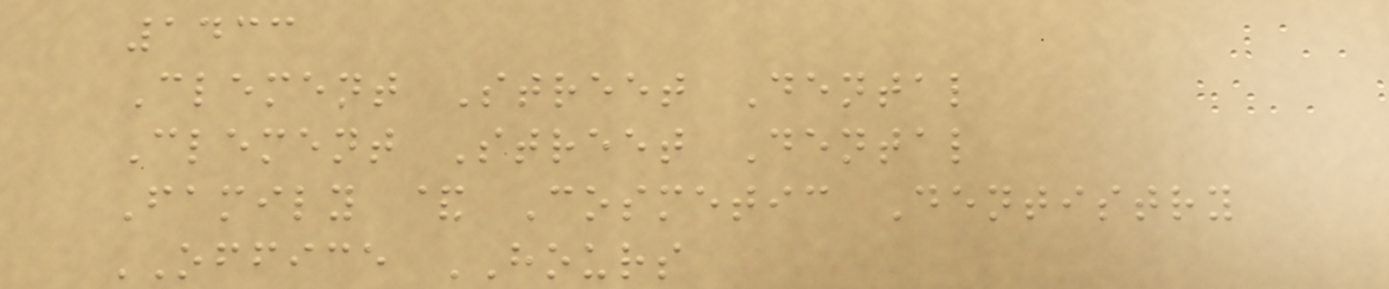1433
Clement Street Dental
Clement Street Dental
Family & Cosmetic Dentistry
OFFICE HOURS
